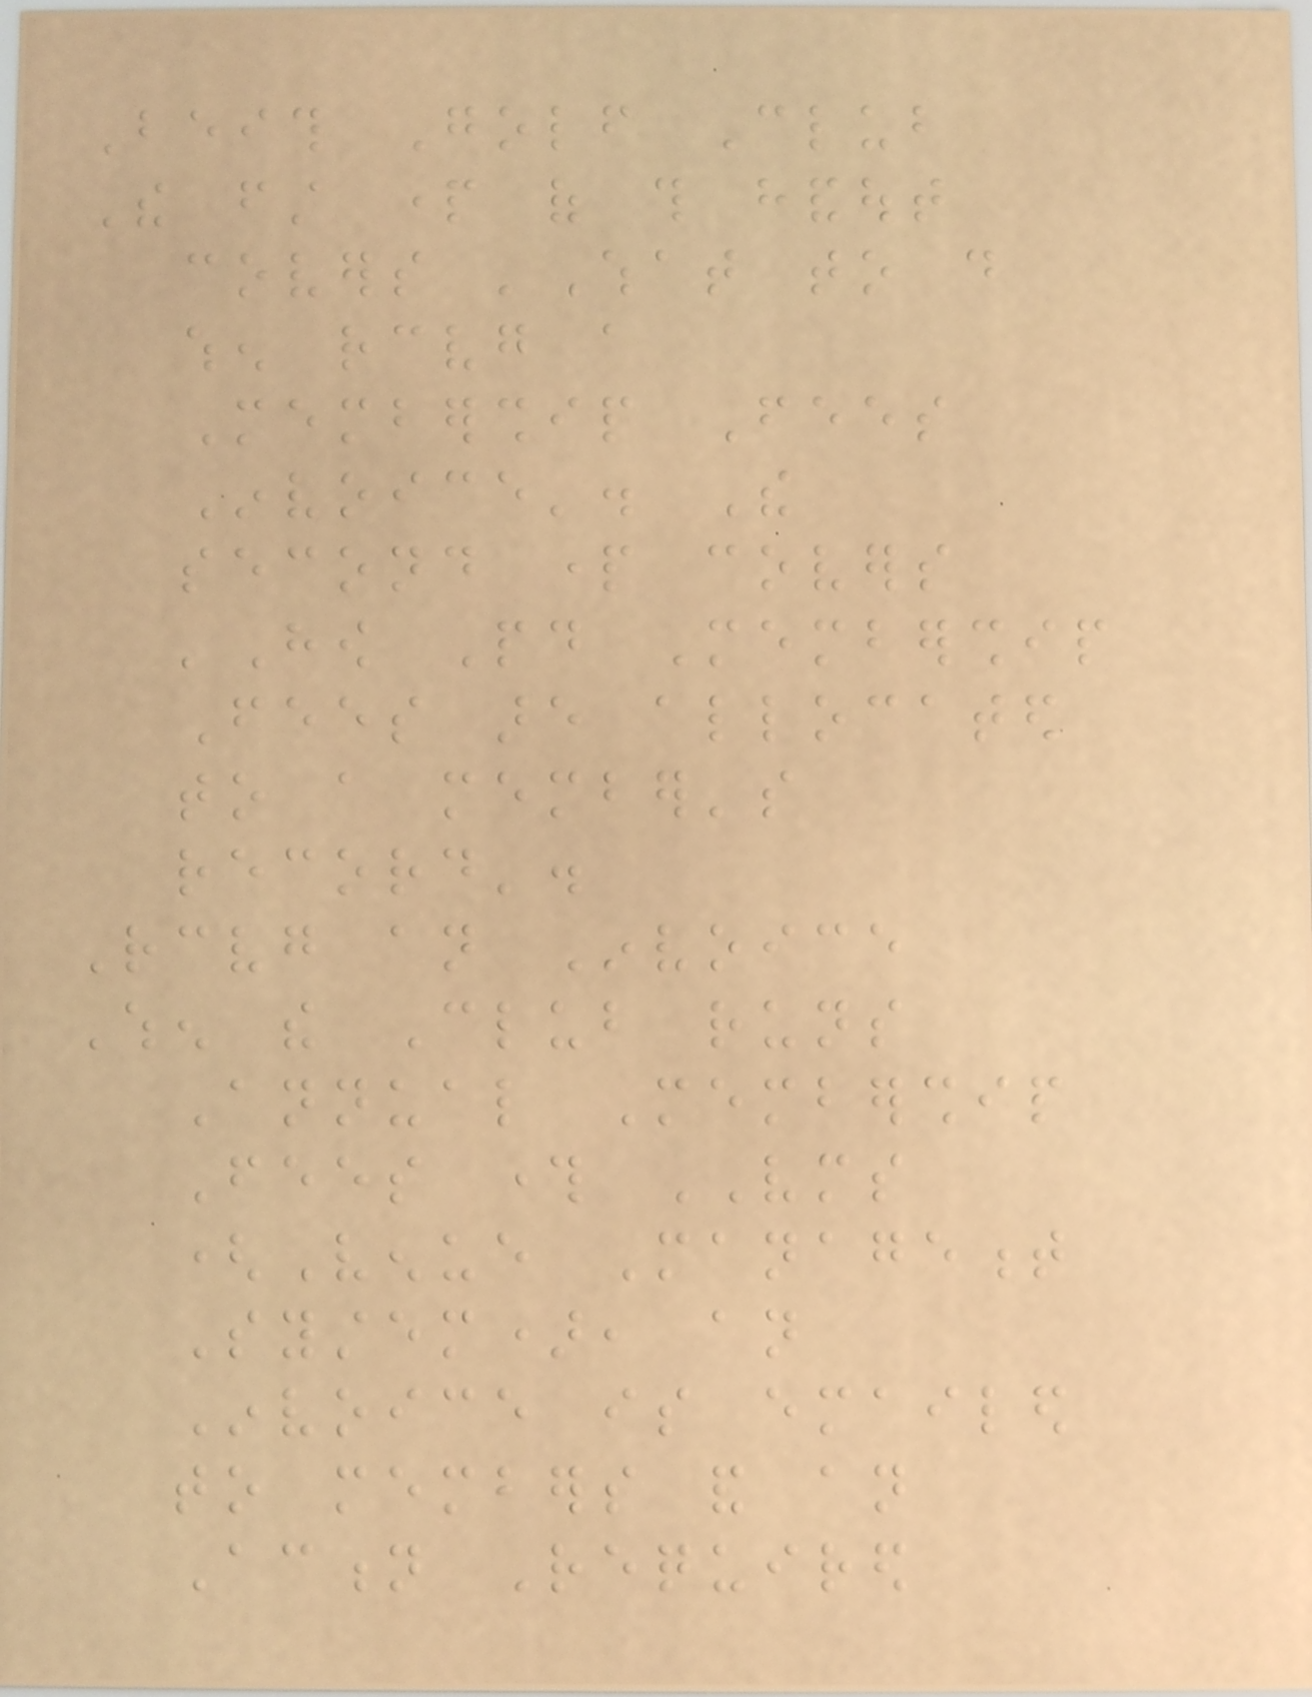Beith Golf Club
The first part of this handout
covers 'What to do
when receiving a
Membership Fees
Invoice'. The
second part covers
'How Paid Membership
Fees are allocated
to a member's
record'.
Receiving an Invoice
When the Club runs
Annual Membership
Fees through VMS
(Venue Management
System), an
Invoice is emailed
to members and an
Action Required
